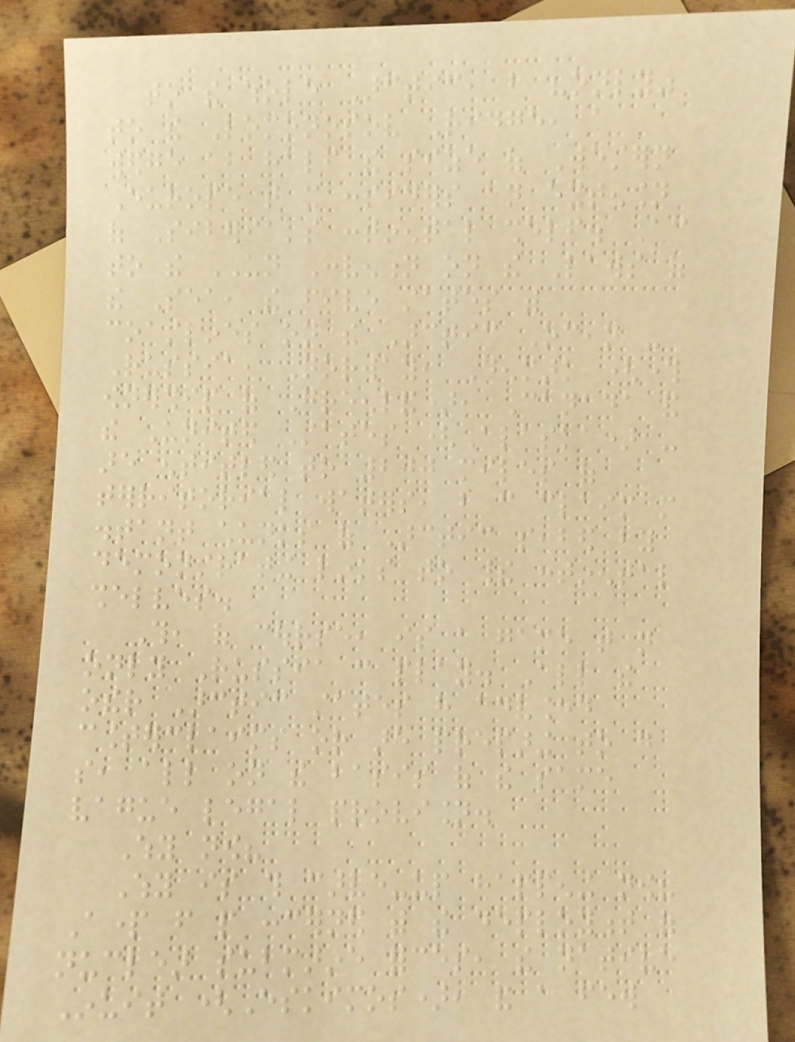to the whole Arctic, but "only"
to the Lomonosov Ridge, a
wedge about half the size of Western
Europe that it considers an extension
of Siberia's continental shelf. According
to the UN Convention on the Laws of
the Sea, the five states with
coastlines on the Arctic Ocean -
Russia, Norway, Denmark (through
ownership of Greenland), Canada and
the United States (Alaska) -
are entitled to 200 miles of
territorial waters, but can claim more
distant chunks of Arctic seabed by
demonstrating links to their continental
shelves.
This, of course, is a game that not
only Russia can play. All the
other Arctic states have advanced
counterclaims or are preparing to do
so, all on the basis of the same
vague legal provision.
Why now?
Why is this carve-up happening now?
Apart from people concerned with the deployment of
nuclear submarine forces, the native
Inuit (Eskimos), and a few
